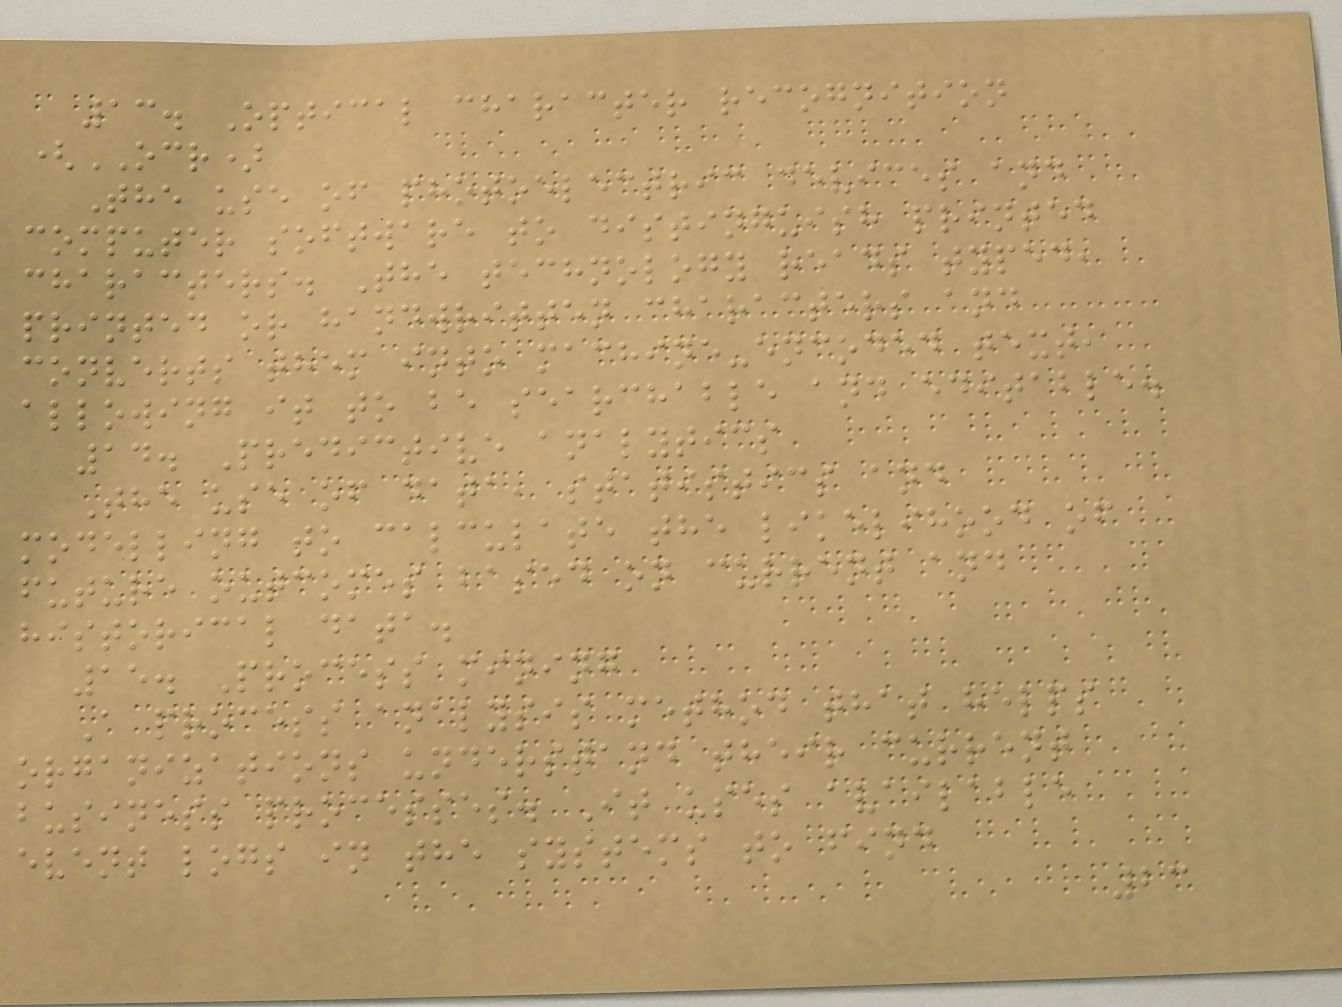13. Optical character recognition
(OCR)
The use of photoelectric devices and
computer software to distinguish printed
characters. The technology reads typed,
printed or handwritten characters and
converts them into machine-encoded text,
allowing it to be searchable and editable.
14. Predictive analytics
The use of data, statistics and
modelling to calculate the likelihood of
future outcomes based on current and
historical data.
15. Process mining
A process analysis method that helps
organizations understand their current
business processes. It uses available
event logs in the systems to find
23
